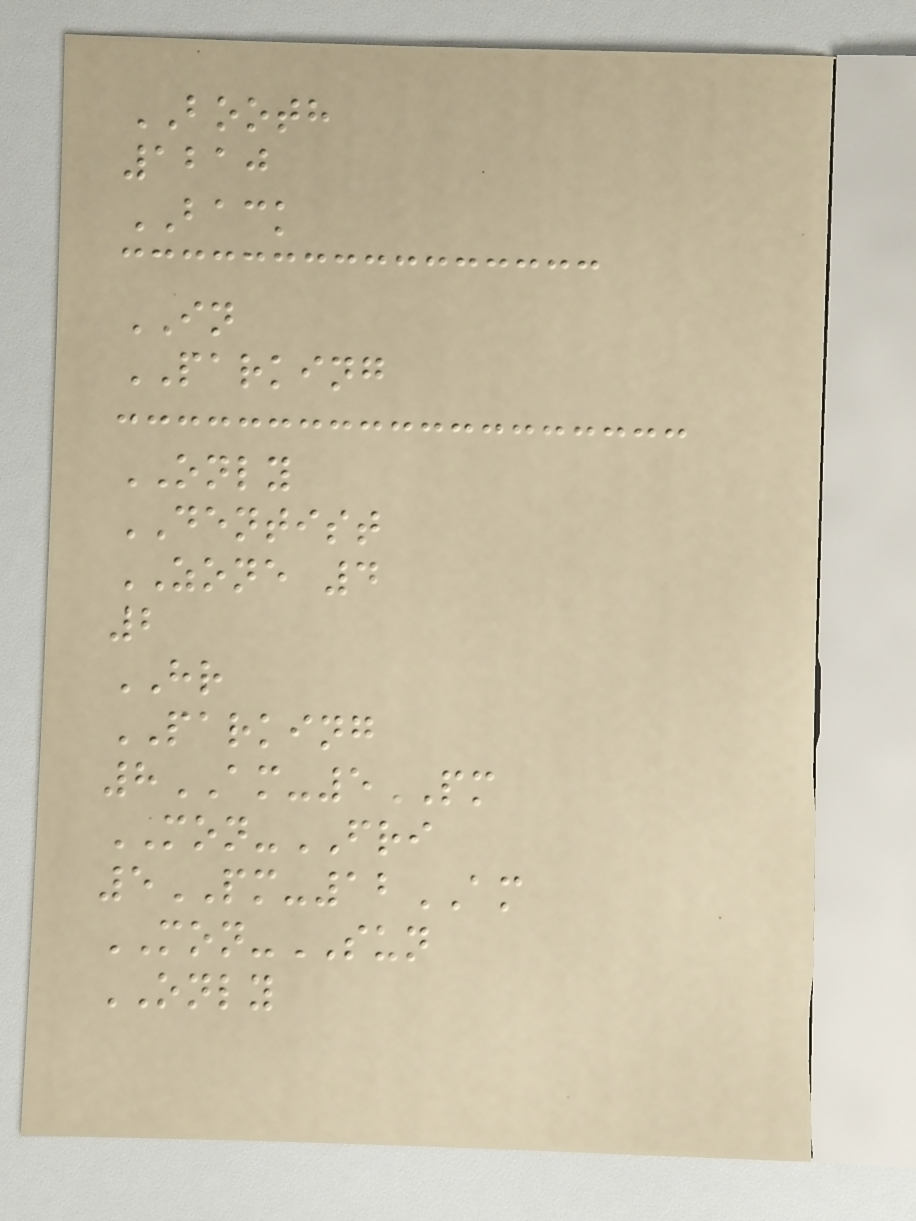BOOTH
1210
BACK
IN
PARKING
ONLY
DENTIST
ZONE 4
2
HR
PARKING
8AM-5PM
MON-FRI
5PM-12AM
MON-SUN
ONLY
